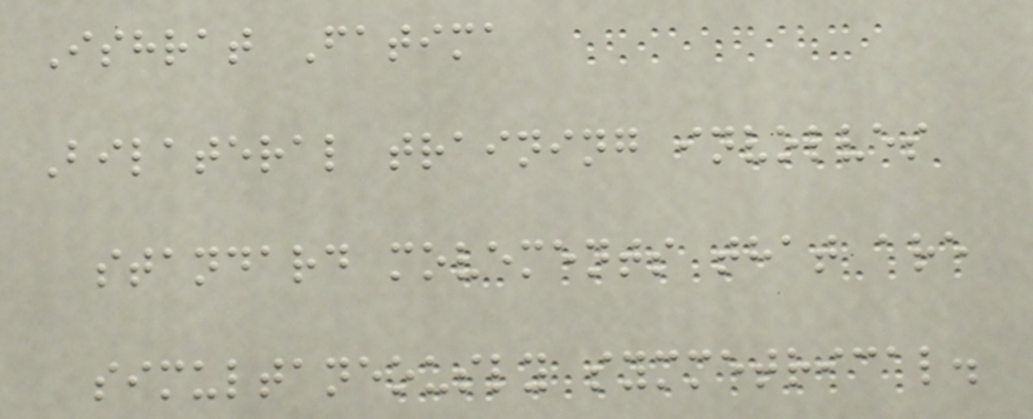Ishrat Fatima
Bilateral training involves
standard movements that are
simultaneously symmetrical.
